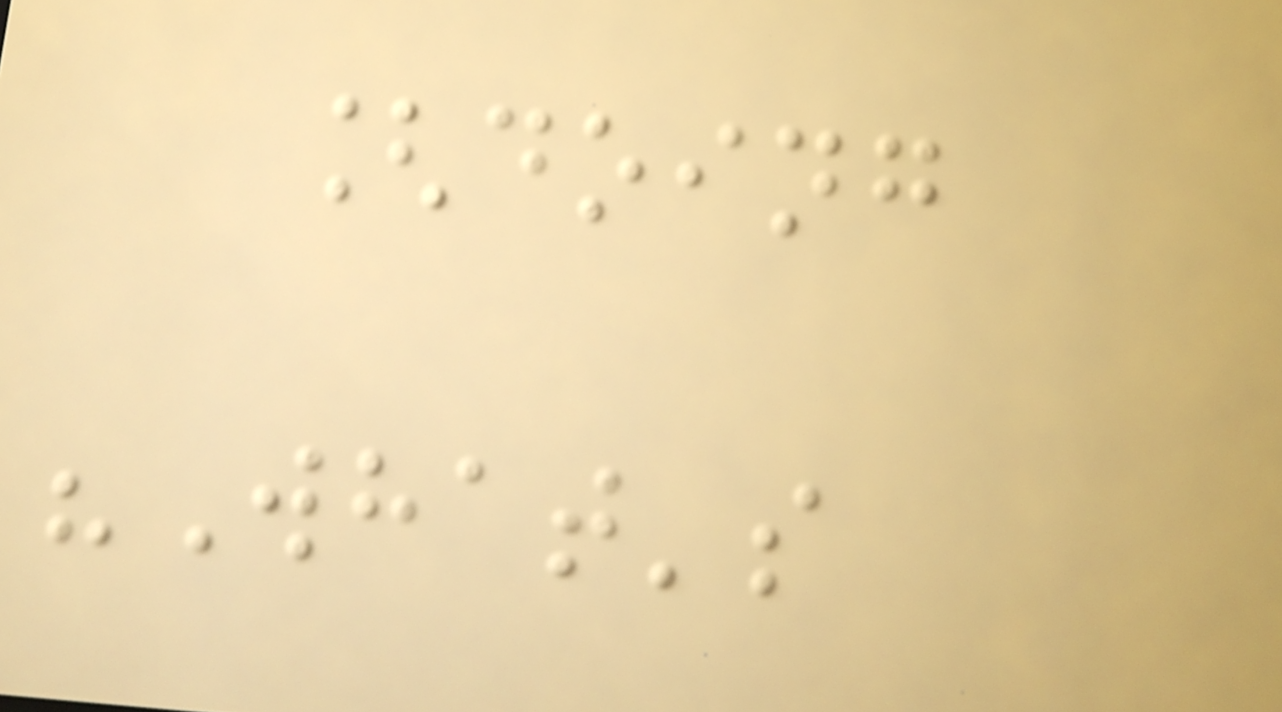[doing
"What's
